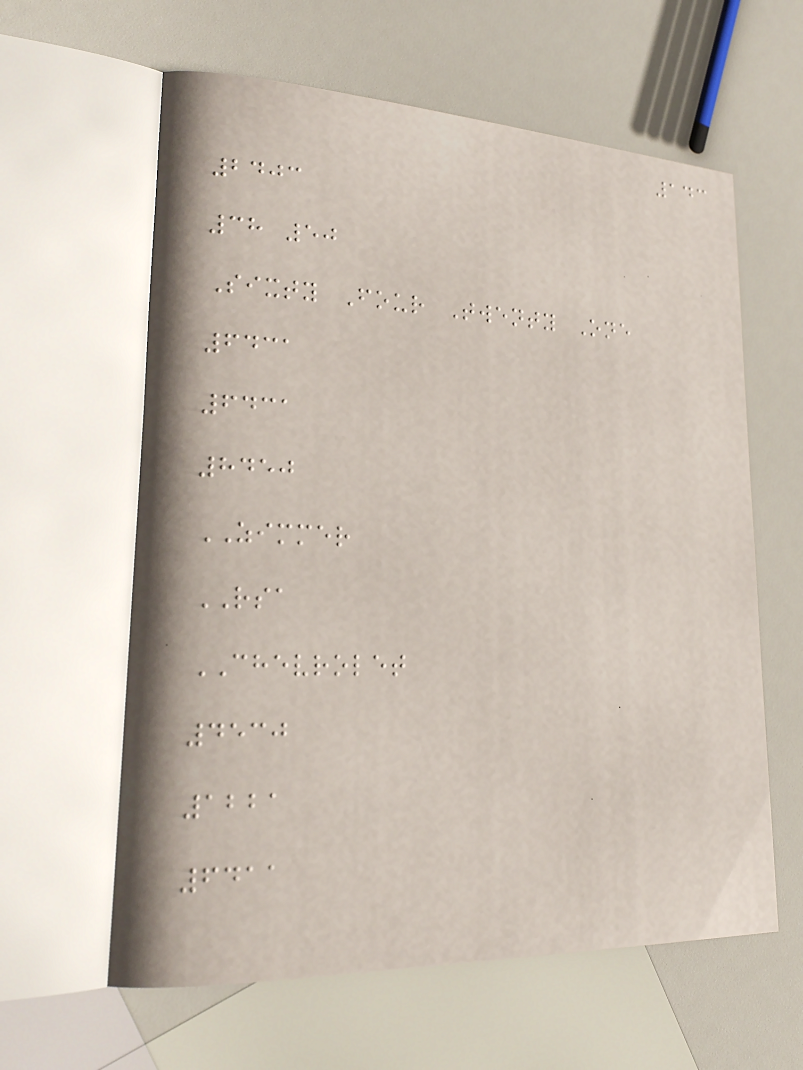143
2403
38 50
Sixty Four Twenty One
6431
6431
8450
ZIMMER
RSA
CHEVROLET
4530
1221
6411
